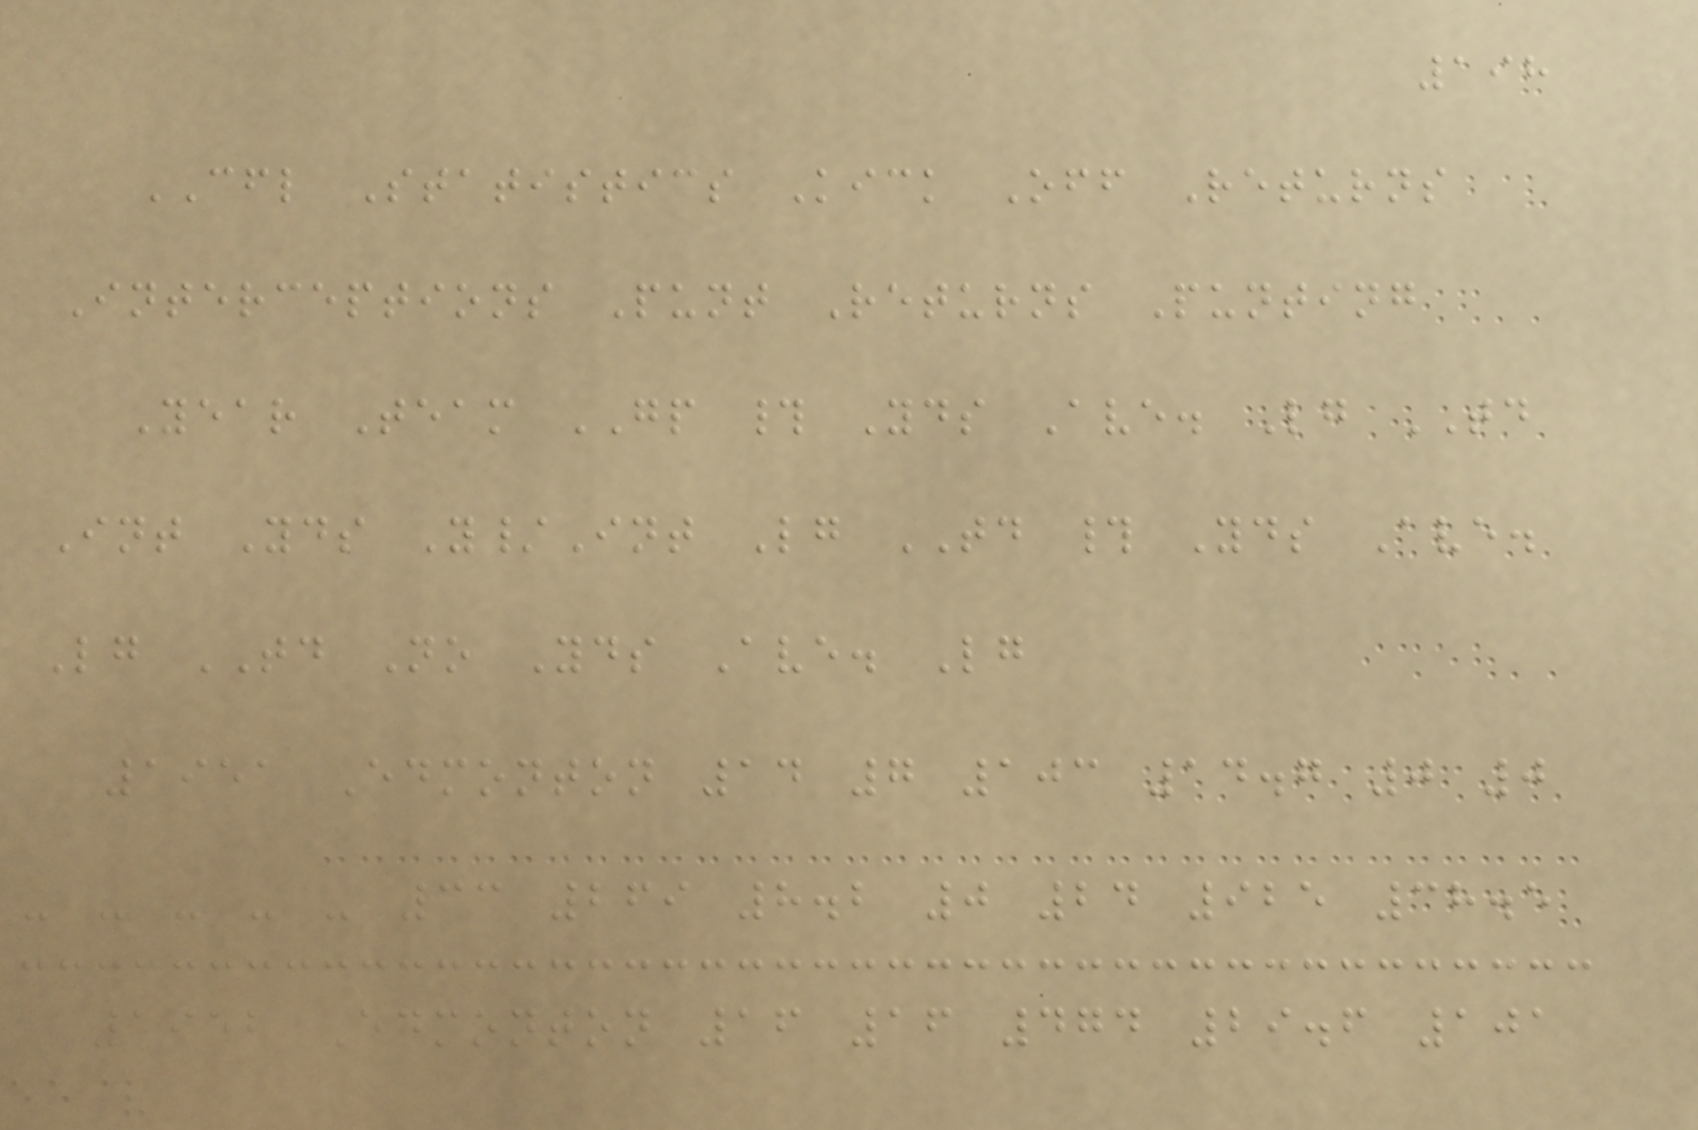198
CFL Statistics Kick Off Returns
Interceptions Punt Returns Punting
Year Team GP # Yds Ave. Lg TD
Int Yds Y/Int Lg TD # Yds Ave.
Lg TD No Yds Ave. Lg
1951 Edmonton 14 7 103 14.7 0 0
- - - - - 33 269 8.2 0 24 925 38.5
1952 Edmonton 16 16 474 29.6 101
